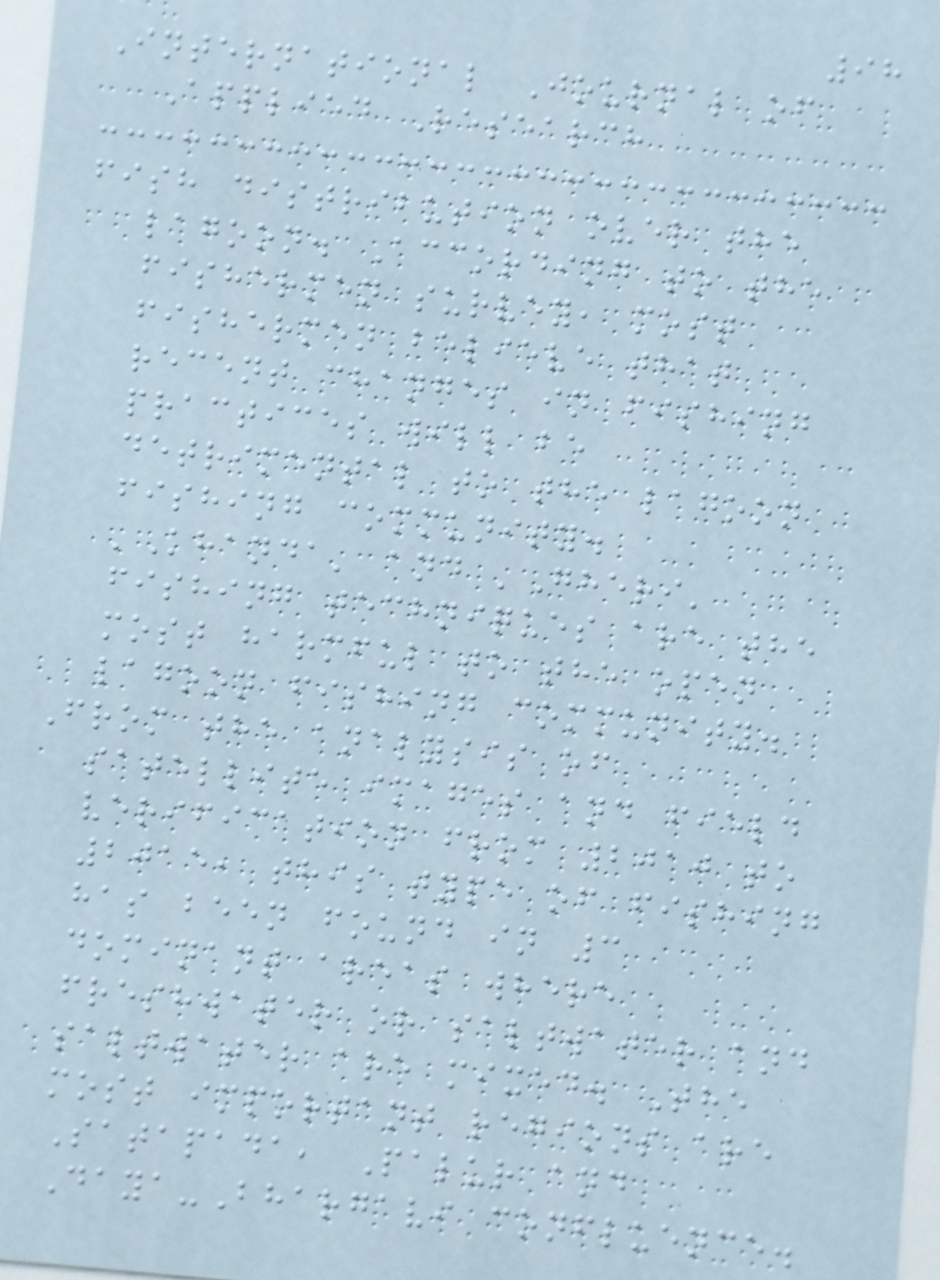98
International Journal of
Applied Research
fish distribution over the
lagoon. According to the
fishermen survey, most
fishermen believe that
recent changes in fishing
practices will be
detrimental to the lagoon
fishing community.
'Khanda' and 'Gheri'
fishing techniques are the
most harmful to the open
lagoon fishing community.
From the analysis of
satellite images and field
verification from 2010 to
2015, this type of fishing
has been found in 3
dominant areas where
freshwater or saltwater and
saltwater are mixed. The
most important regions are
Satapada, Palur and
Daya-Bhargavi confluence.
